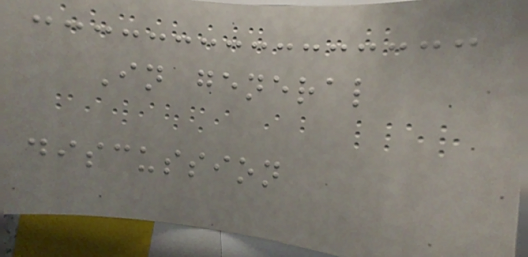In general
discussion
